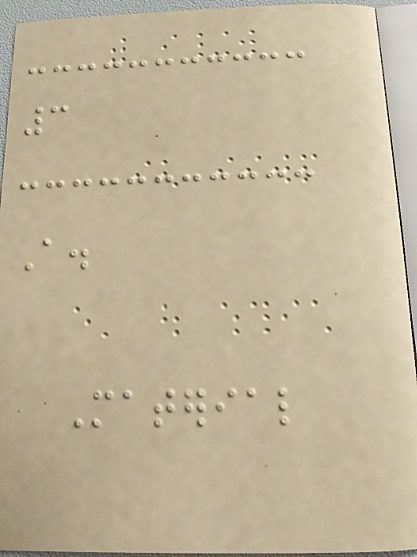3
A.
Material
